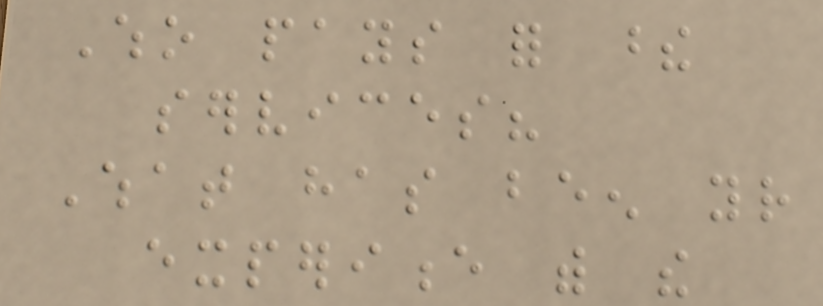Who pays for these
services?
What has been your
experience with the
